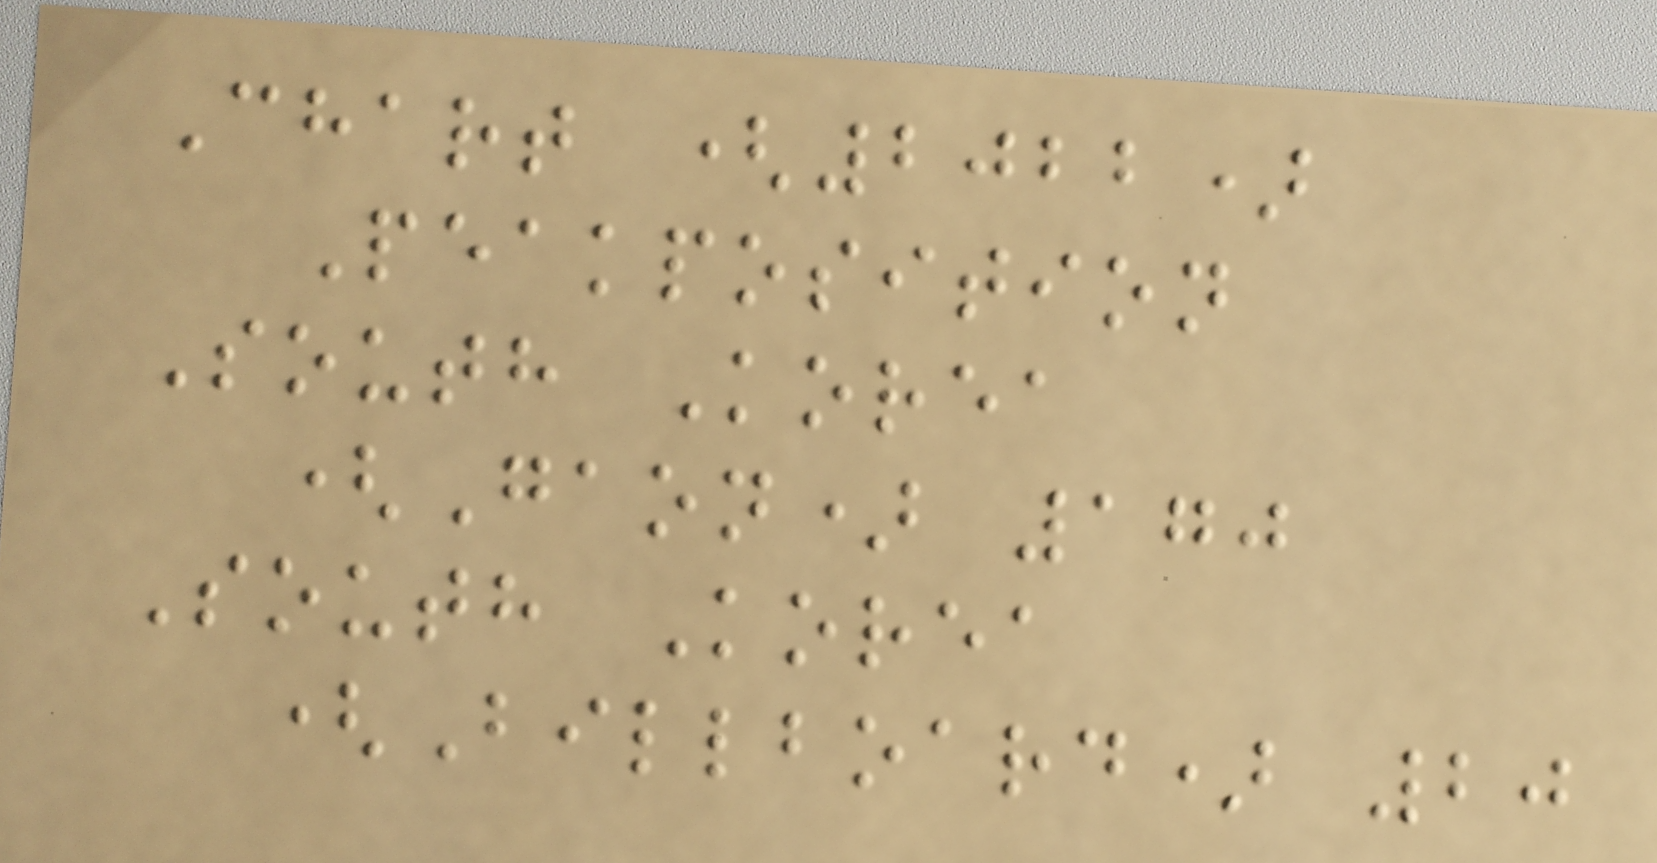Chart (2022)
Peakposition
South Korea
(Gaon) 170
South Korea
(Billboard) 20
